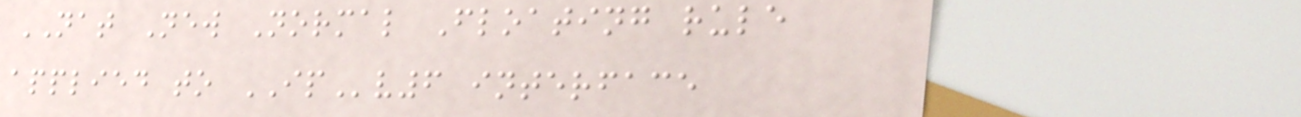NAT New Normal Floating rule
applied to IPv6 interface
